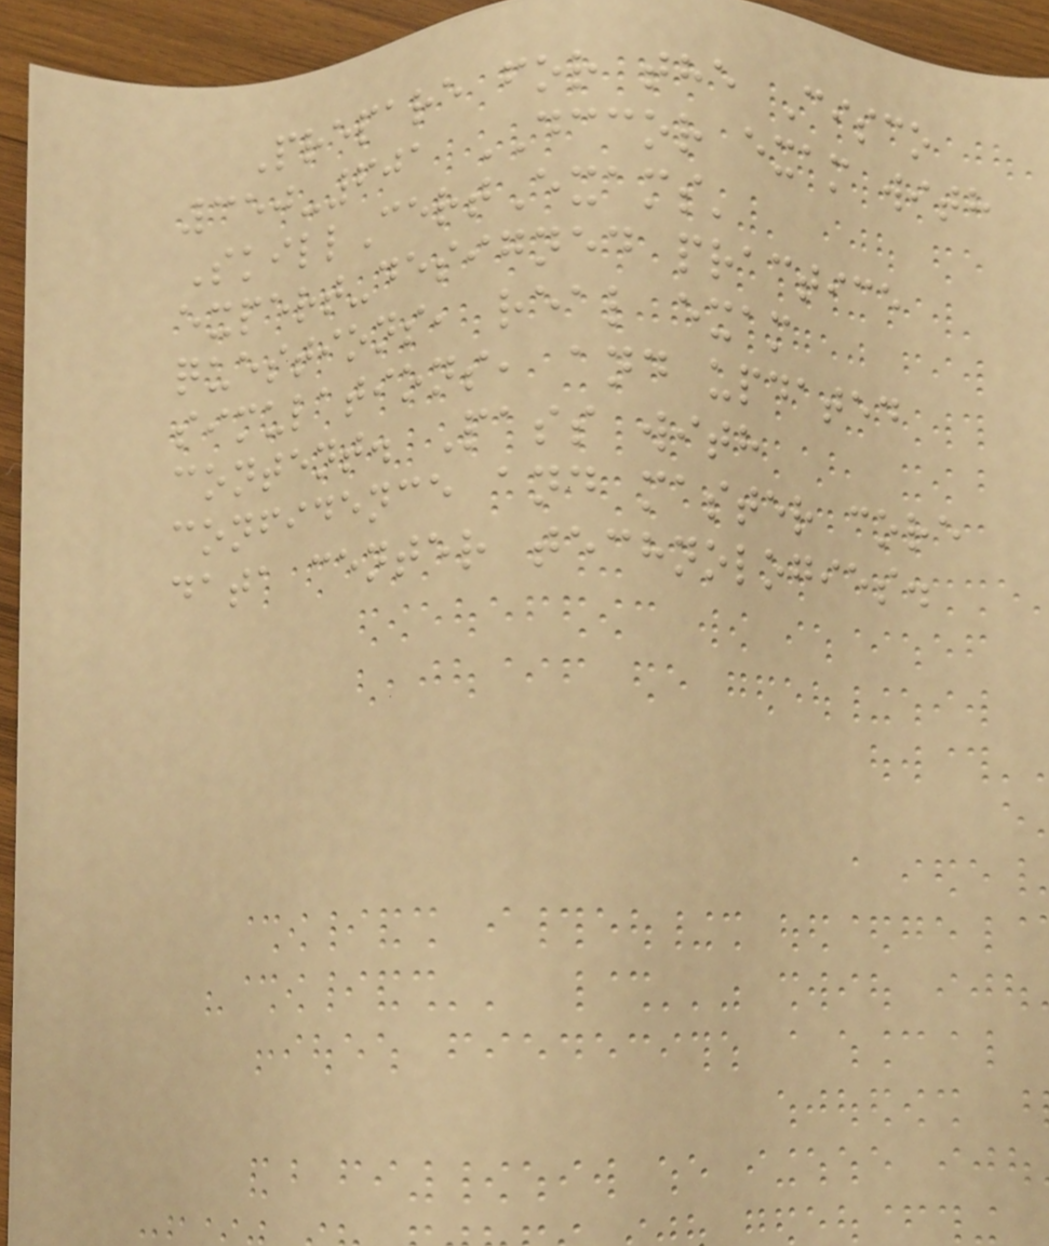Prepare for the Cisco
350-601 DCCOR exam with
SkillCertExams'
expert-designed practice
questions, real exam
simulations, and updated
content. Pass with
confidence and master core
data center technologies.
